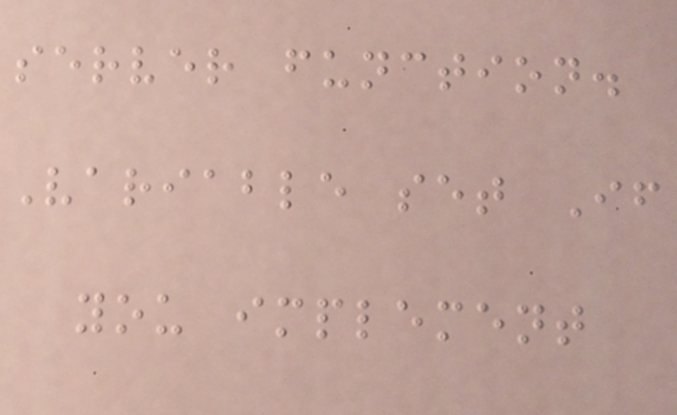server function.
Variable set If
you implement
